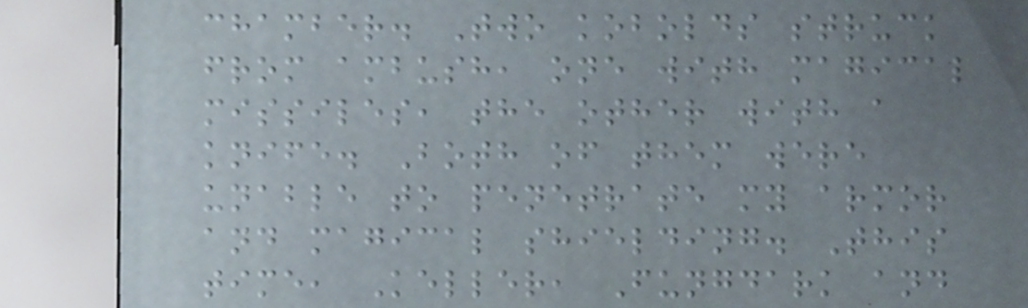chamber. Two kobolds struck
from ambush, one with magical
missiles, the other with a
knife. Both of them were
unable to penetrate my armor
and magical shielding. This
time, Keller, Fungdark and
